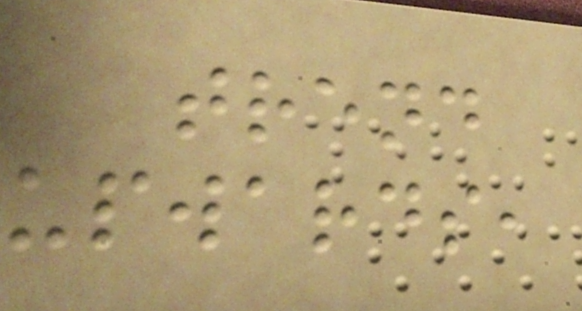trend
upwards,
